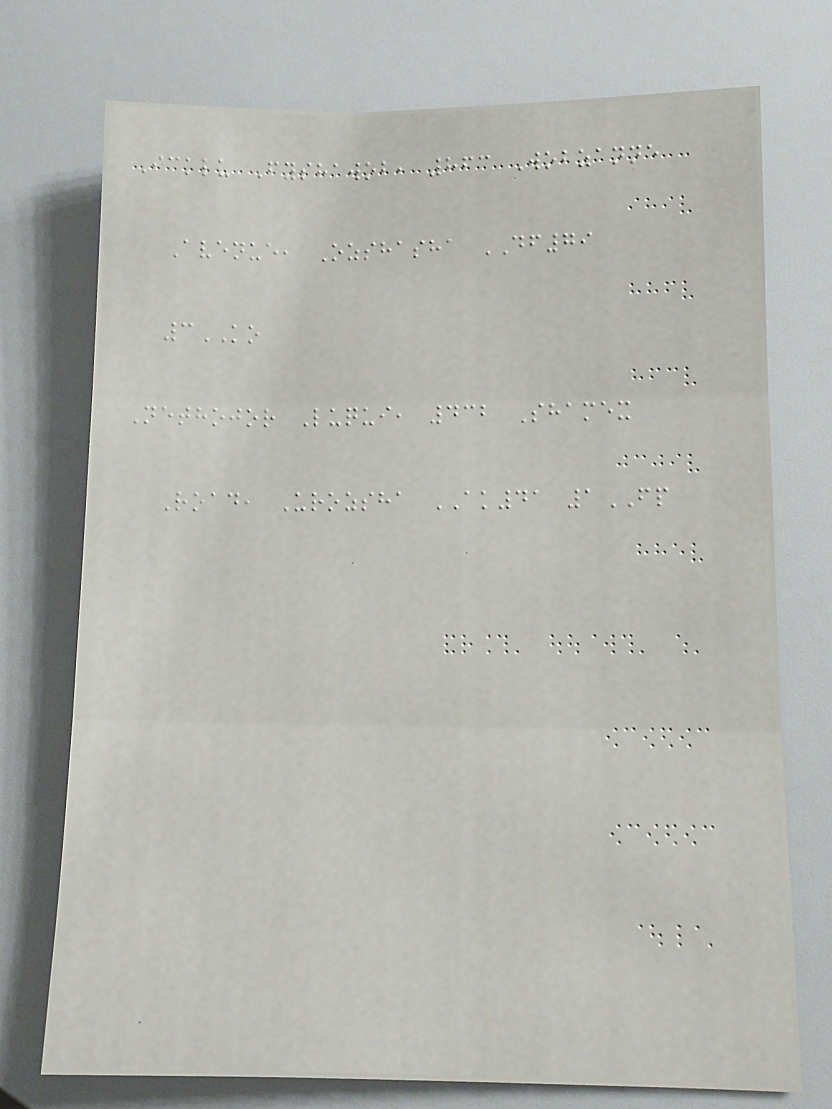Icklu Fyshawob, 863 Wobzanne
Avenue, Ozshasha DF79
3KO
Nethojor Luqui, 432 Shamex
Road, Urozsha AK41 1FP
